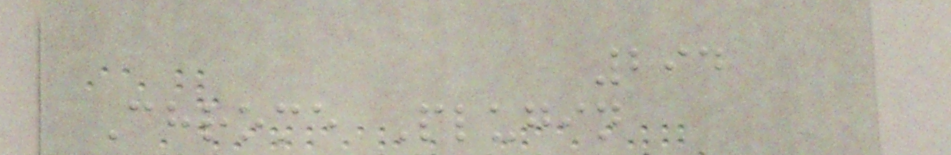294
Chrome Plugin
